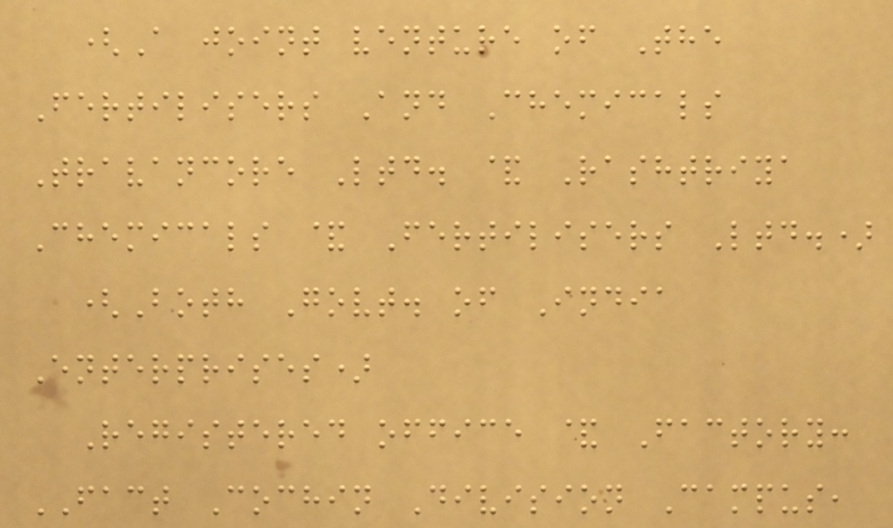(A joint venture of The
Fertilisers And Chemicals
Travancore Ltd. & Rashtriya
Chemicals & Fertilisers Ltd.)
(Both Govt. of India
Enterprises)
Registered office & Factory:
FACT Cochin Division Campus,
